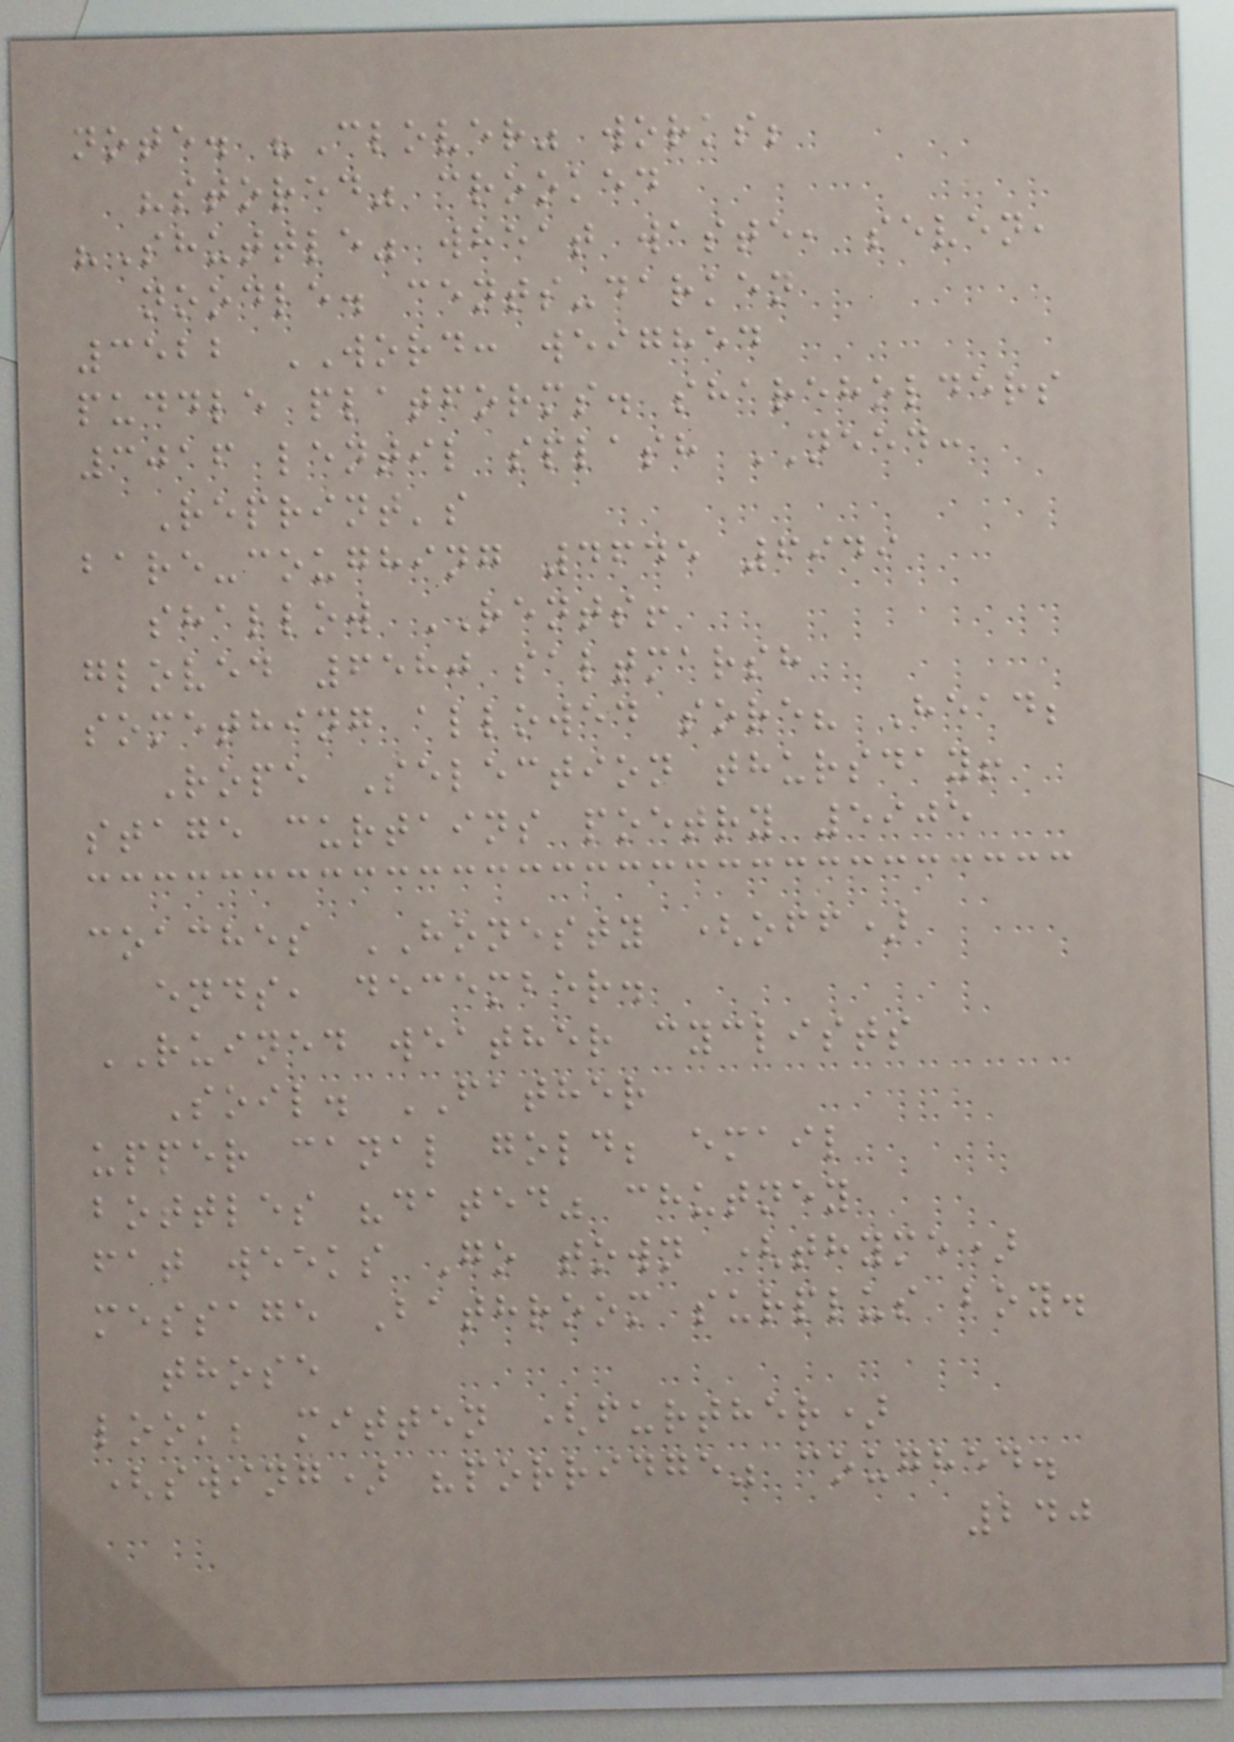note. "Clover" works;
"stored" crooked
"Shuttle" wheat waste, seven,
noodle. cents-darken
3522 WORD: weighed
puddle platforms. shareholders
3016 lentil splash NEED:
Reprint's
bare-coughing 4645 6949
shallow RENTS!
gloved 6580 saltmarsh
something allowed sore? Head;
Rope Selection thursday!
stage curtains poetry 5905
coaches HONESTY (off)
ends, december.
RUINED weather cyclists
Soil. FATHER
upper canal gold; email
bottles "dated" chutney
fat weeks Go town (thyme)
message Bathroom surplus boy.
those
look; mitten (further)
(swing) "porridge" coughed.
240
